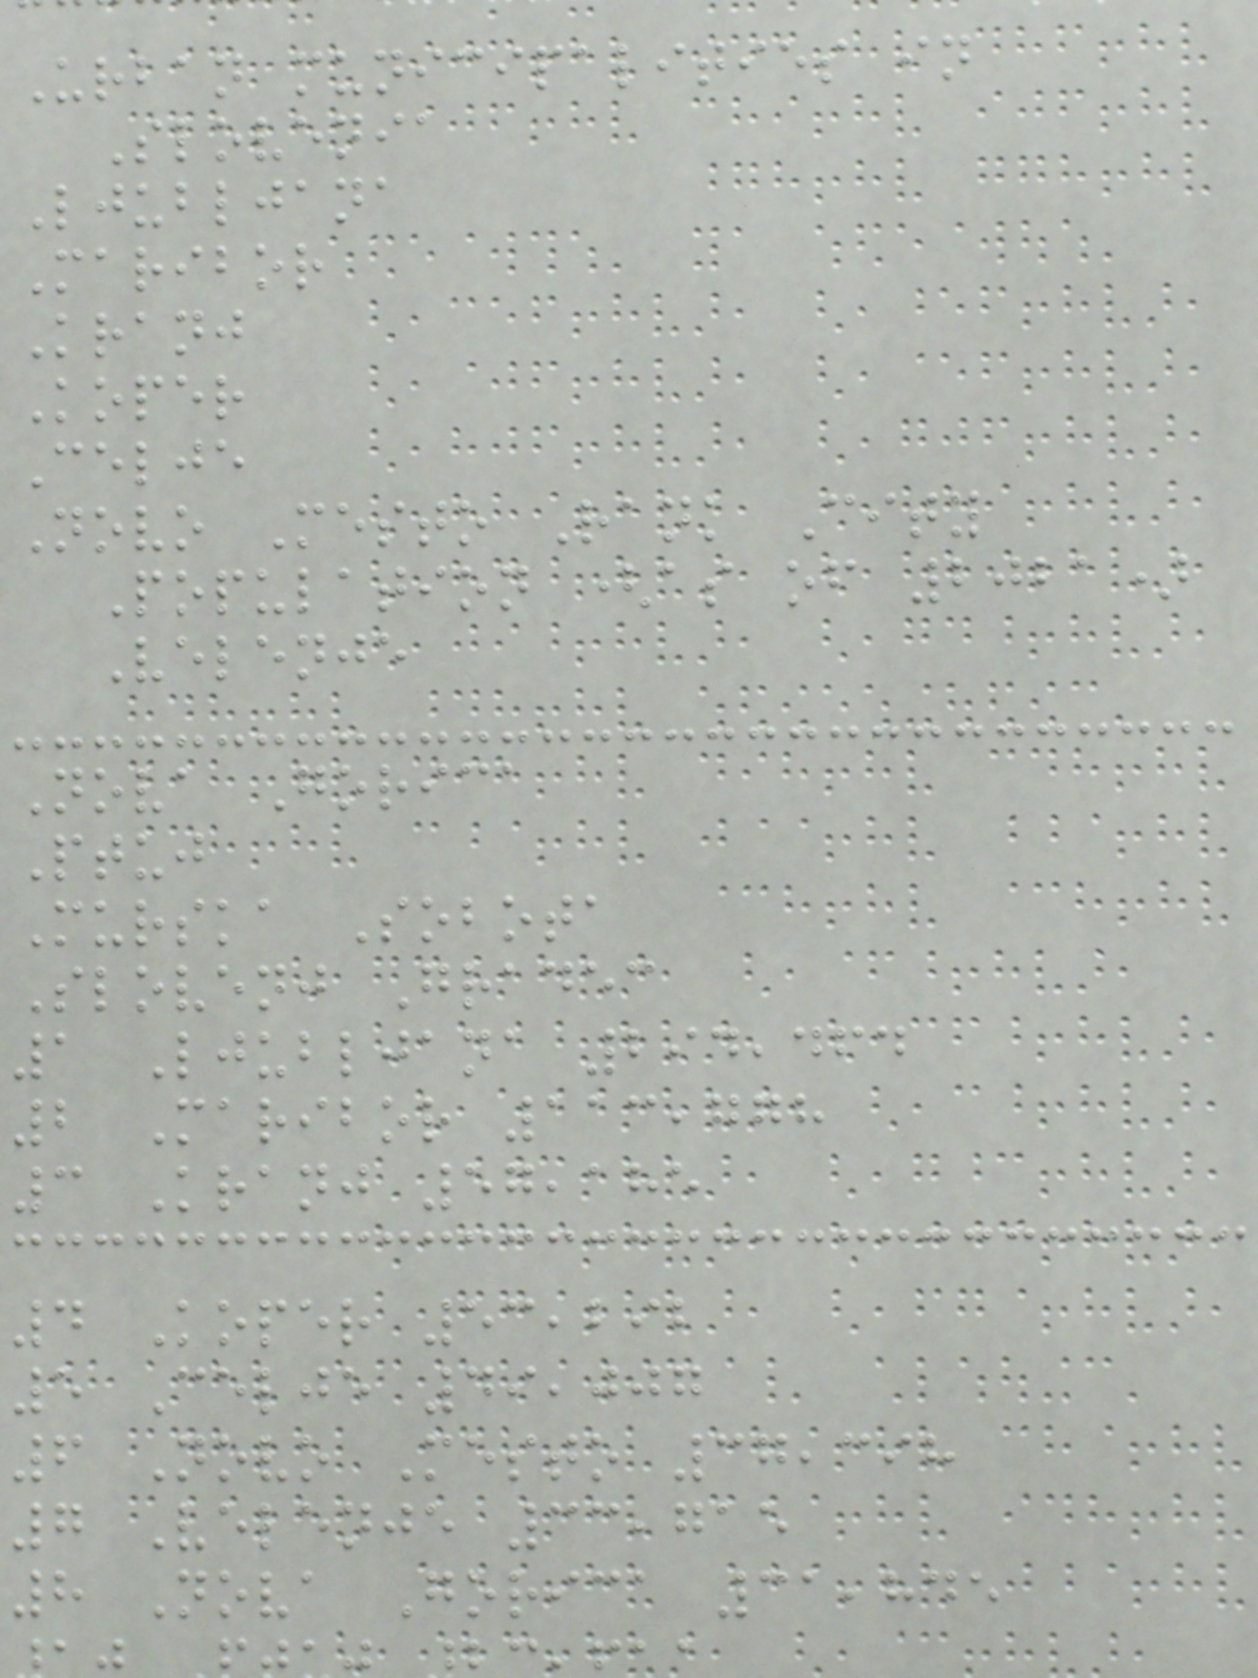Urban municipalities in
Slovenia
Ljubljana
Maribor
Kranj
Koper
Celje
Novo Mesto Rank City
Population (as of 2021)
Velenje
Nova Gorica
Ptuj
Murska Sobota
Slovenj Gradec
1 Ljubljana 294,464
2 Maribor 113,778
3 Kranj 57,185
4 Koper 53,292
5 Celje 49,007
6 Novo Mesto 37,398
7 Velenje 33,715
8 Nova Gorica 31,845
